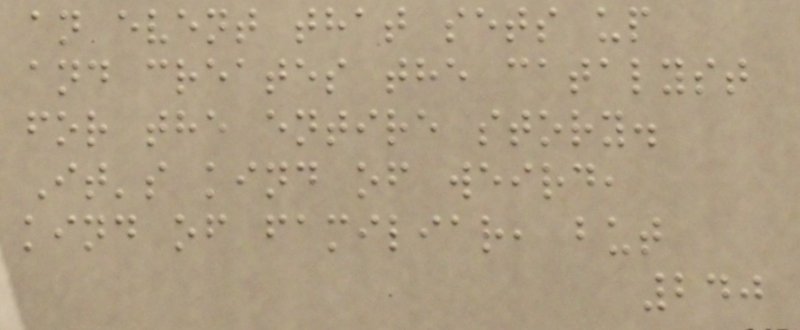an event that sets up
and creates the catalyst
for the entire story.
It's kind of weird,
kind of familiar, but
240
